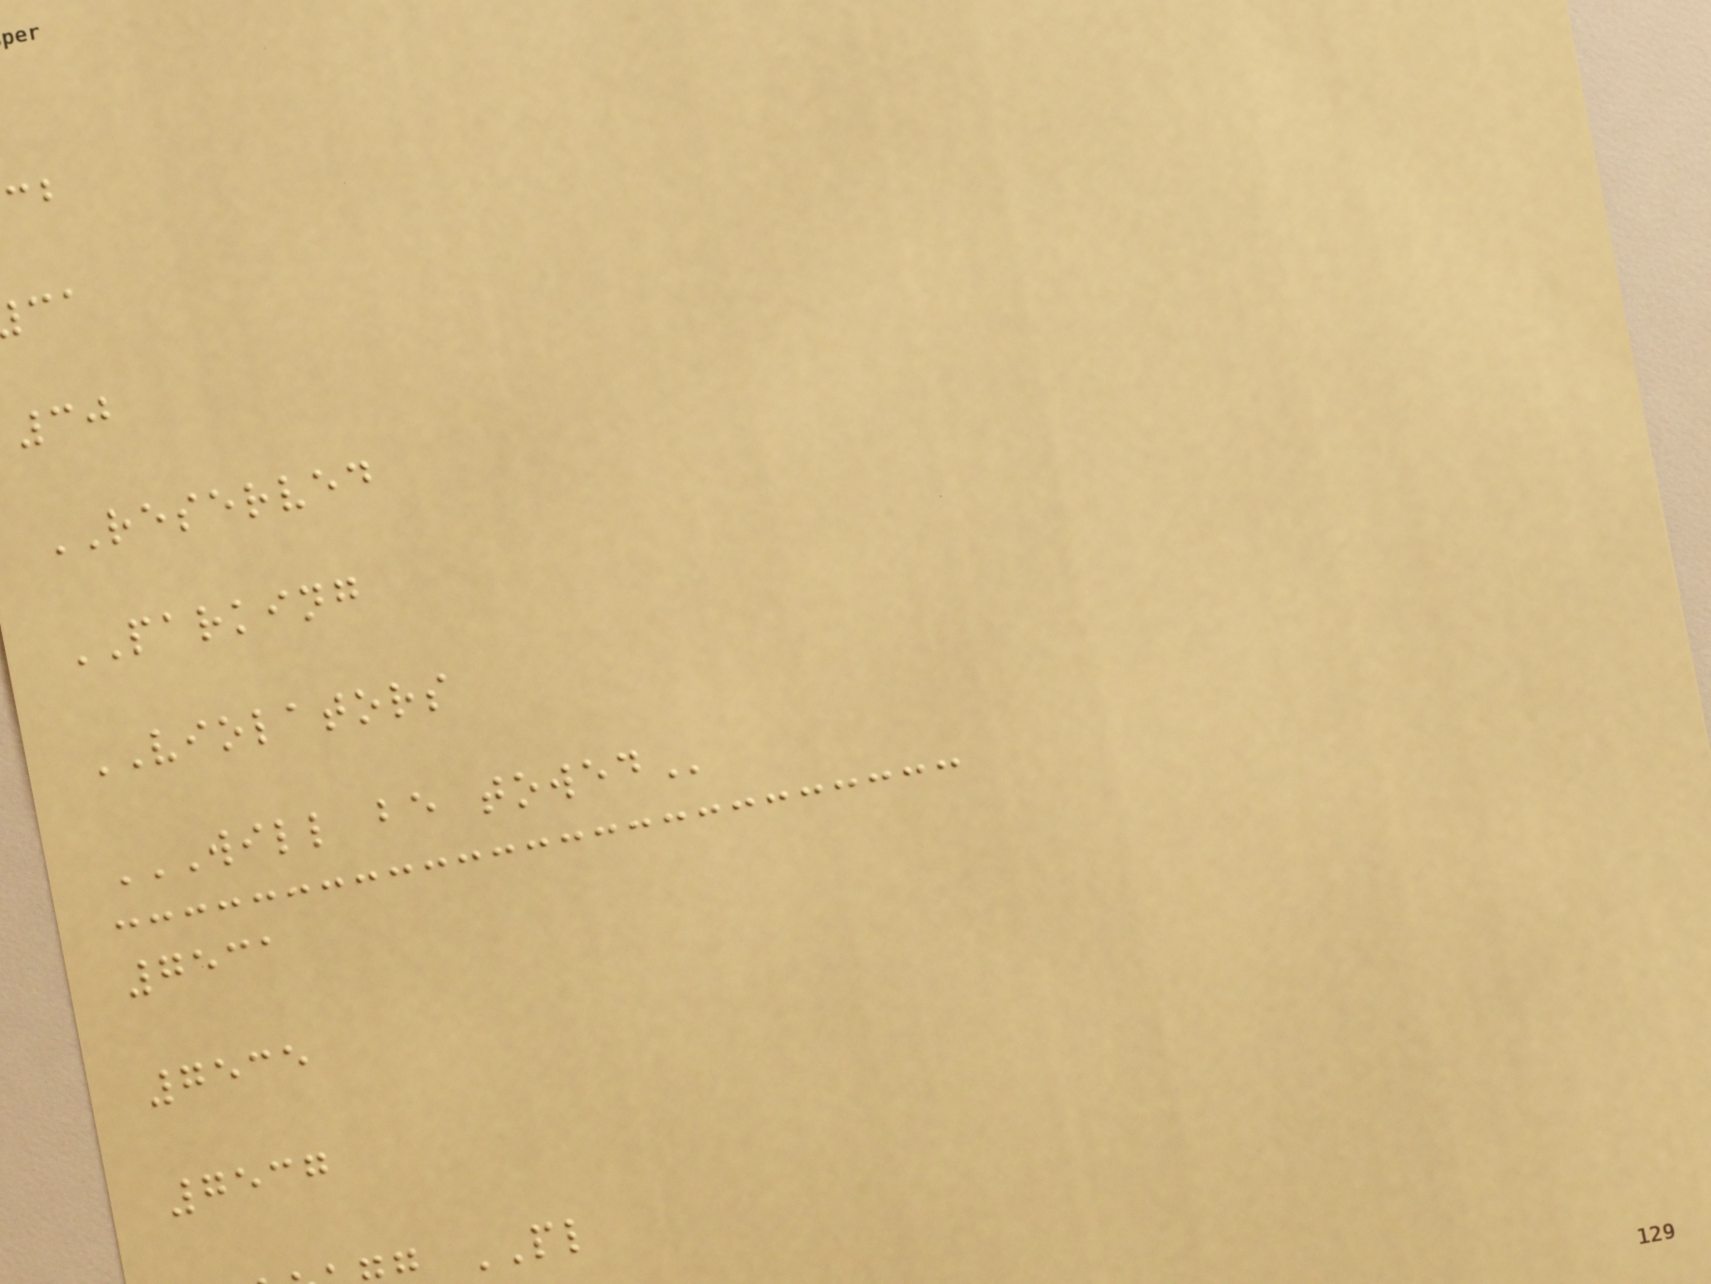30
RESERVED
PARKING
VIOLATORS
WILL BE TOWED
7531
7535
7537
PL
